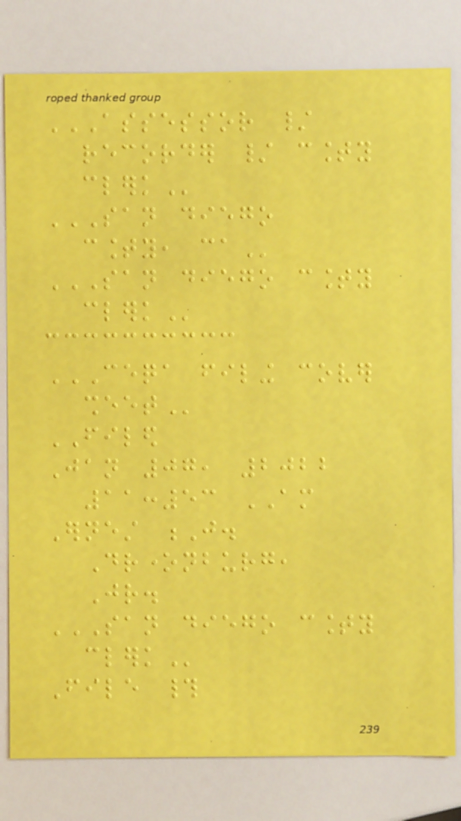ASSESSOR /
RECORDER / COUNTY
CLERK
SAN DIEGO
COUNTY, CA
SAN DIEGO COUNTY
CLERK
CEQA FILING COVER
SHEET
FILED
Jan 07, 2022
11:53 AM
Ernest J.
Dronenburg,
Jr.
SAN DIEGO COUNTY
CLERK
File #
